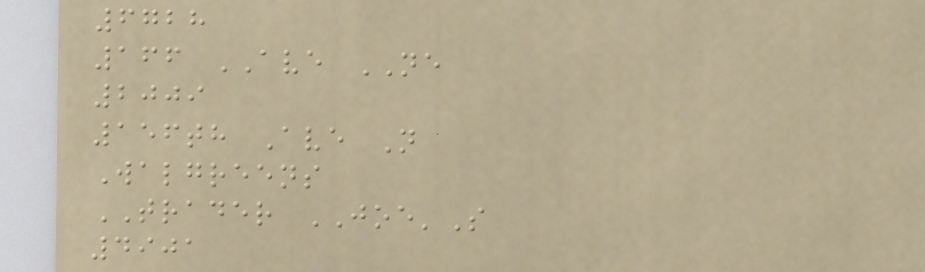6728
166 AVE NE
2009
156th Ave N
Walgreens
TRADER JOE'S
4901
